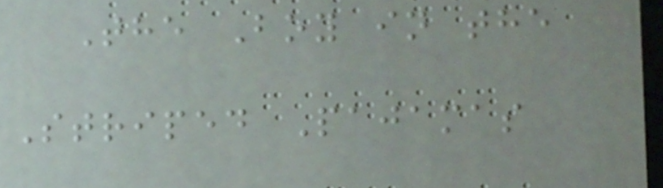The Boy in the
Striped Pajamas
